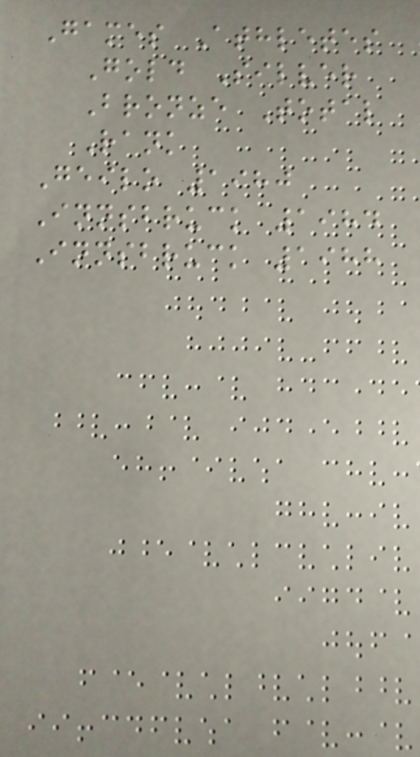Games Athletes
Gold Silver
Bronze Total
Rank
Geilo 1980
Innsbruck 1984
Innsbruck 1988
